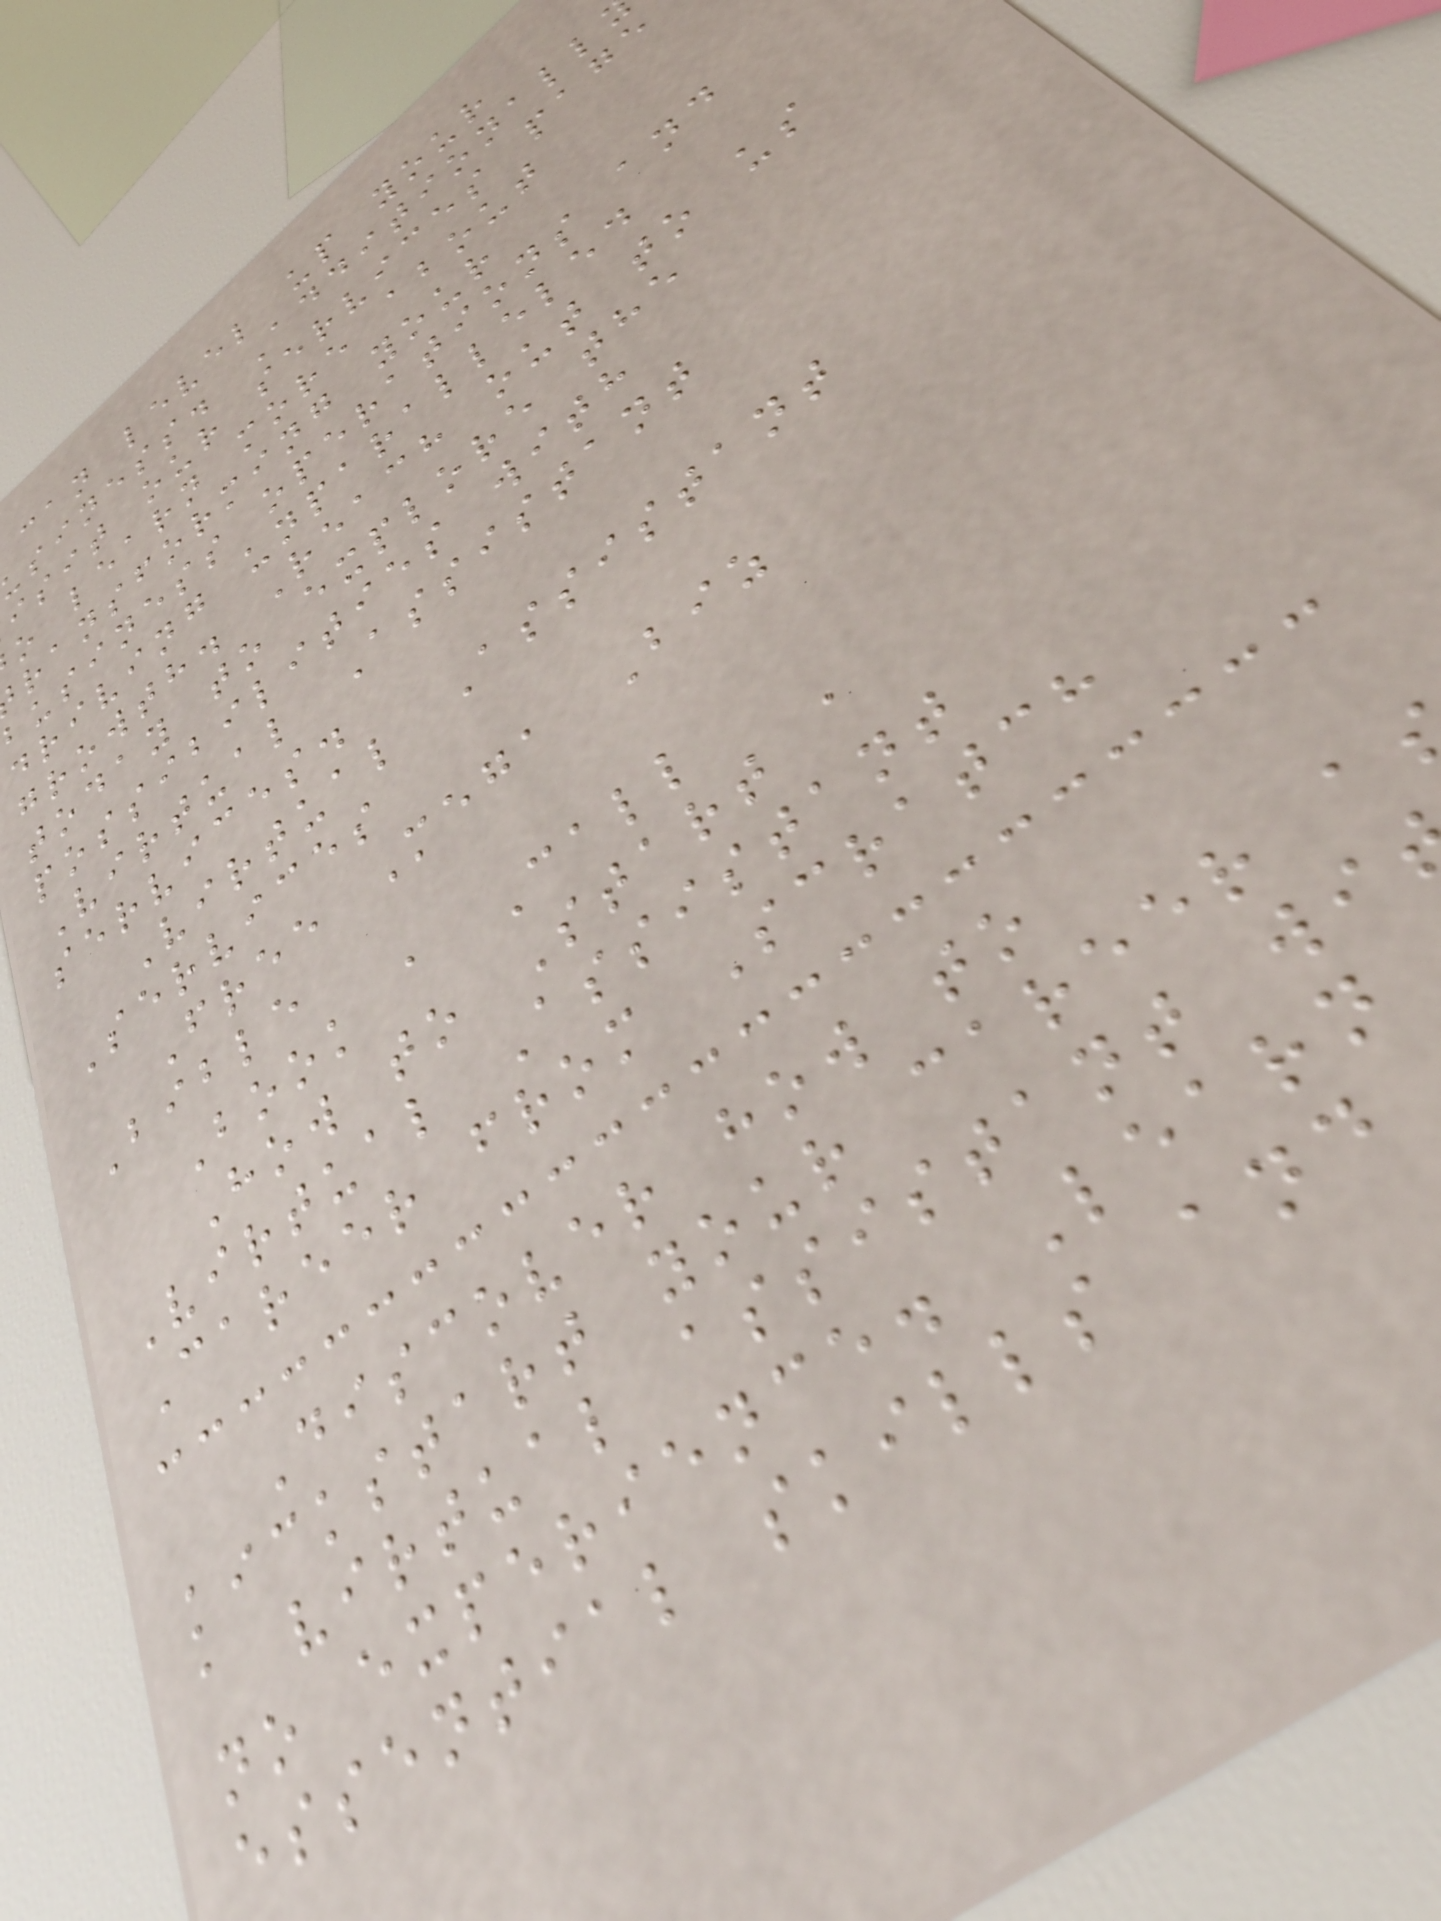can level up your
siness. Additionall
isit our services page
o learn more about
ransforming your
business operations and
driving unparalleled
growth. Reach out to us
today to explore the
possibilities with
Virtual Assistant
services.
Virtual Assistant
Services
Free Mega Biz
Bible
Book a Call
How to Start a
Virtual Assistant
Career from Scratch
Discover how to
kickstart your career a
a virtual assistant wi
no experience. Learn
essential skills and
